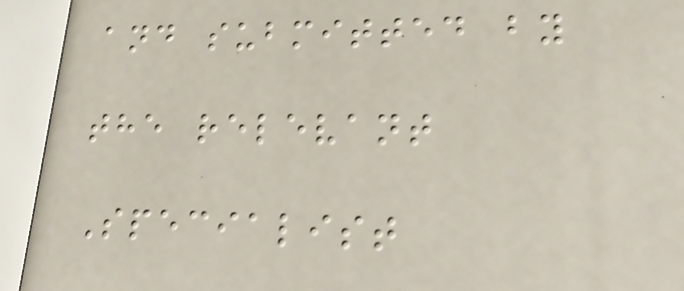and submitted by
the relevant
Specialist
